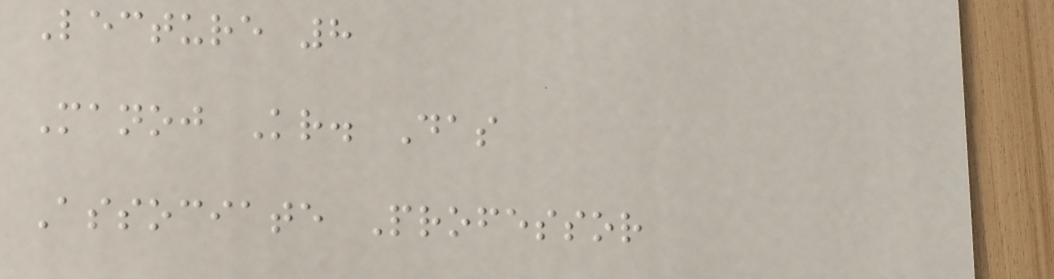Lecture 8
Manoj Kr. Das
Associate Professor
